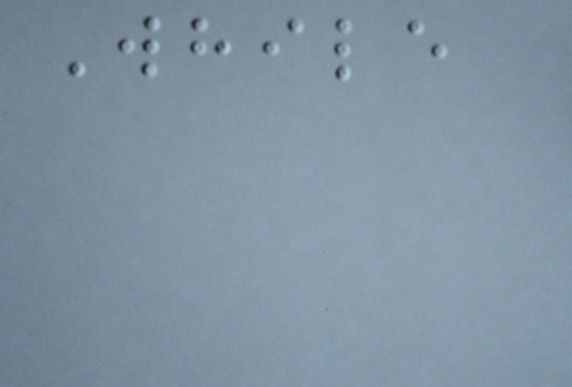While
